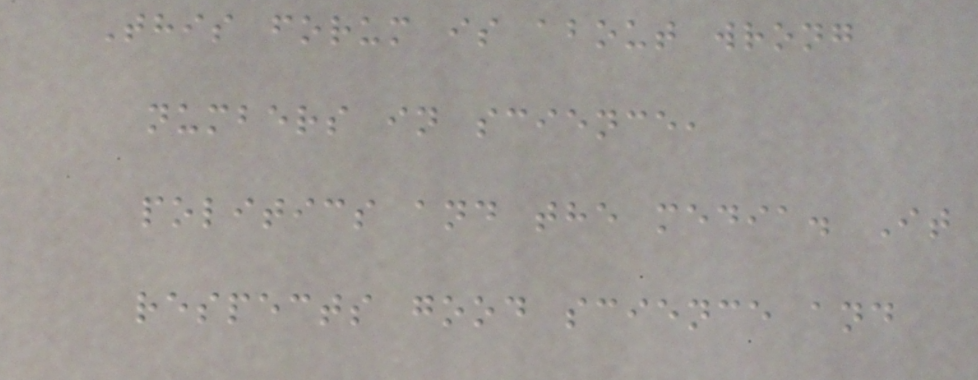This forum is about wrong
numbers in science,
politics and the media. It
respects good science and
